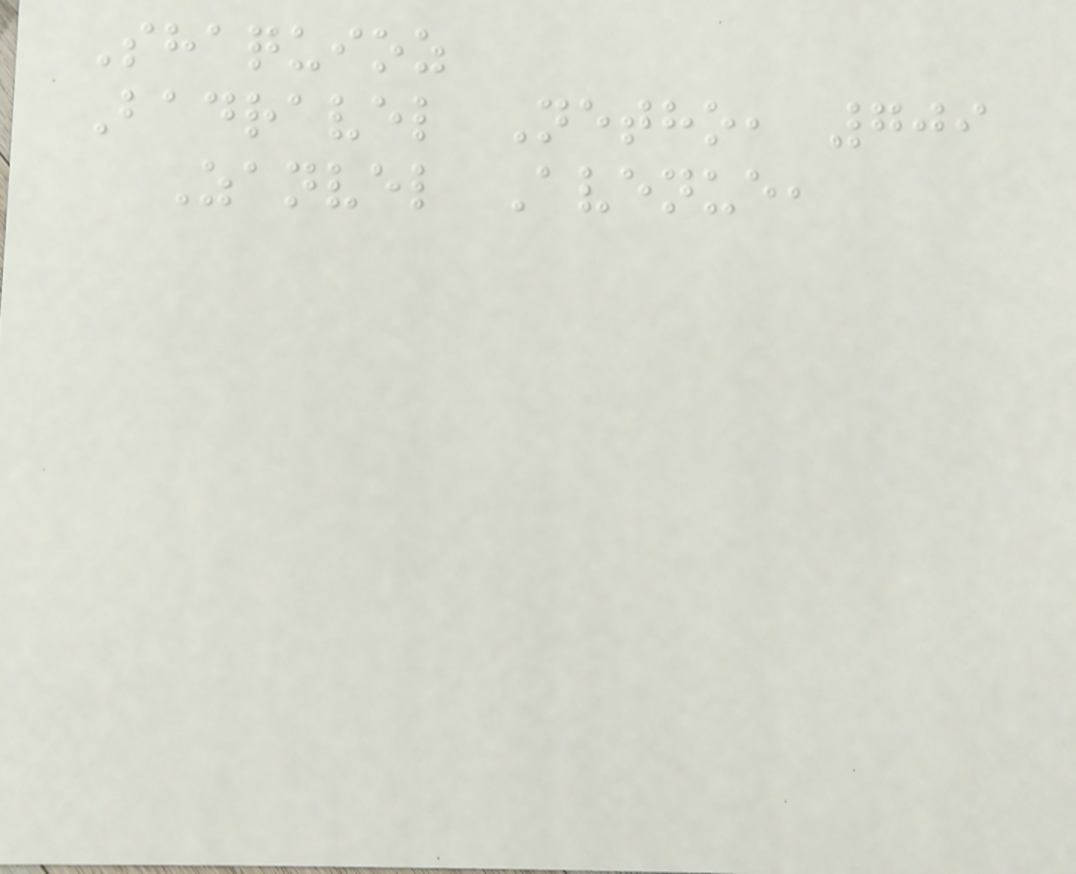Shaquioz
Badravel Netho, 709
Zanvel Avenue,
